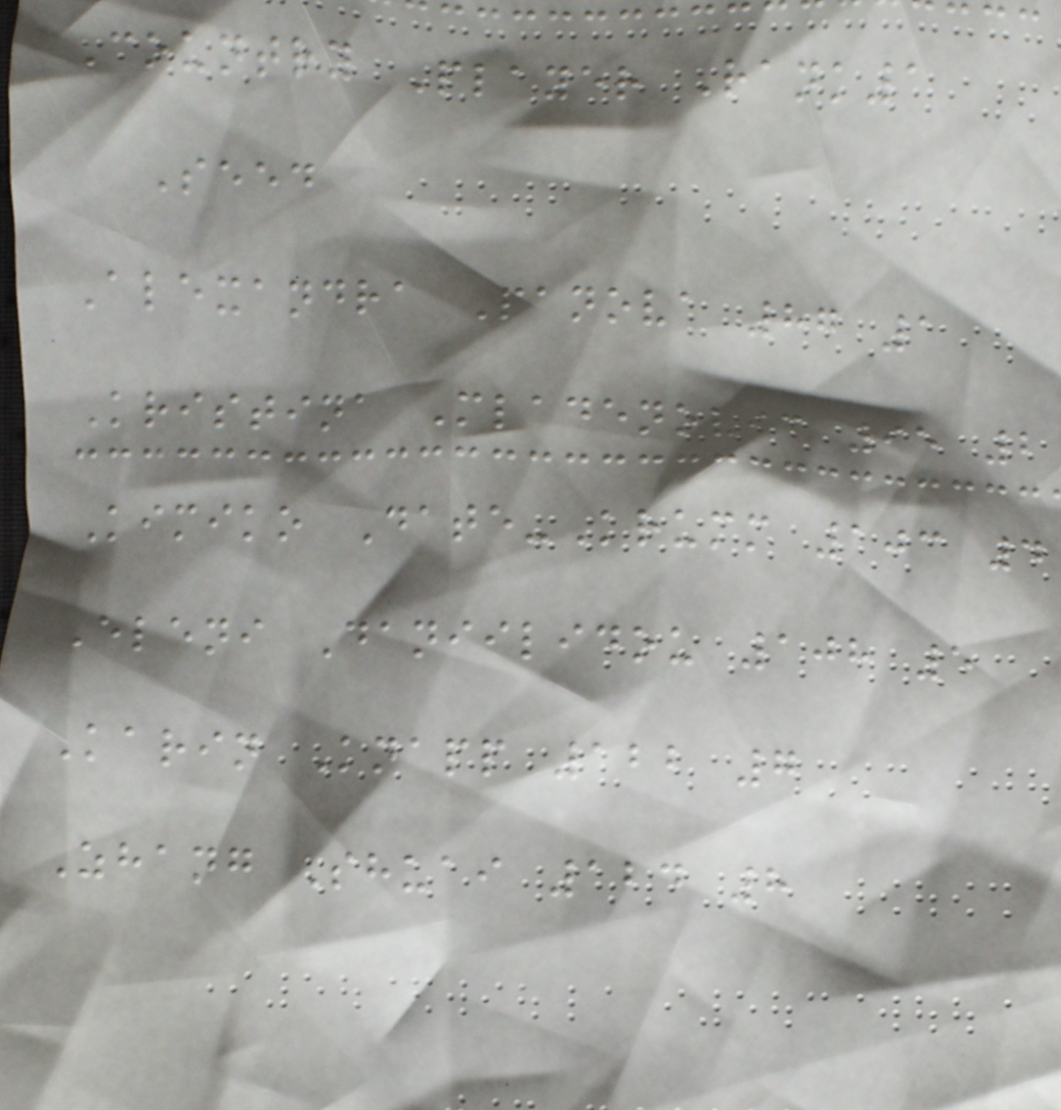Country Player Rank1
Seed
Alexandra Panova 87 1
Kristina Mladenovic 95 2
Kimiko Date-Krumm 103 4
Eleni Daniilidou 108 5
Karin Knapp 122 7
Zhang Shuai 124 8
